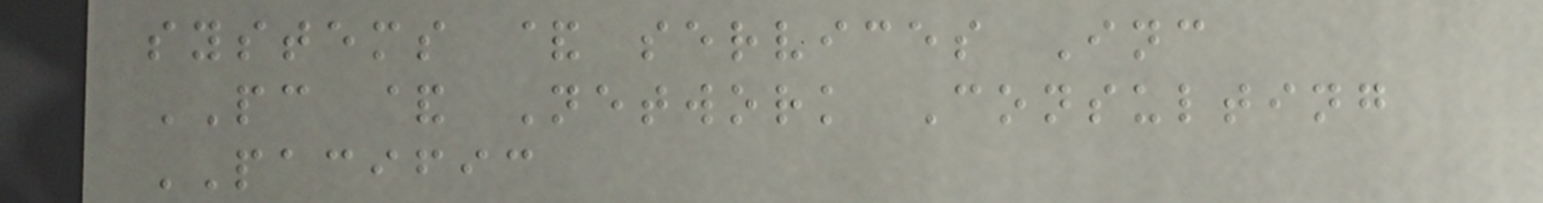systems & services Inc
PC & Network Consulting
PACIFIC
